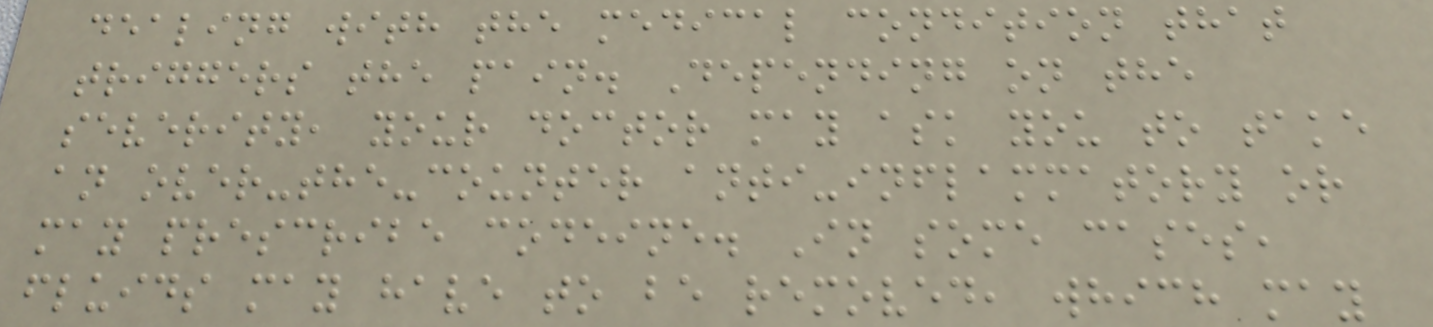dealing with the medical condition that
triggers the pain. Depending on the
severity, your doctor may ask you to take
an over-the-counter anti-inflammatory or
may prescribe codeine. In some cases,
fluids may have to be removed, which may
